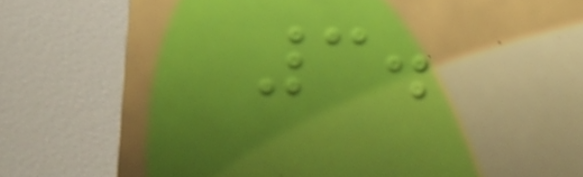3.
